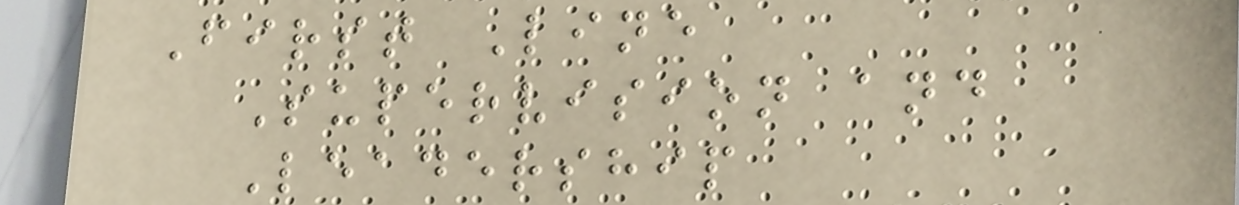First Line
Supervision and
Leadership
